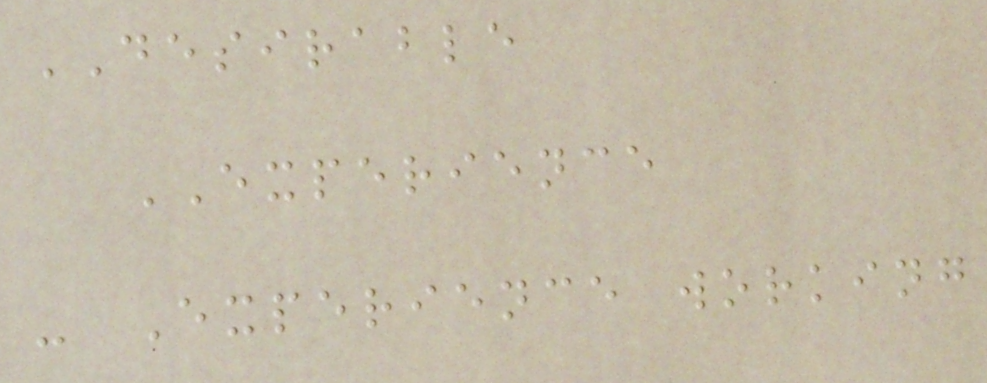DESIRABLE
EXPERIENCE
- Experience working
